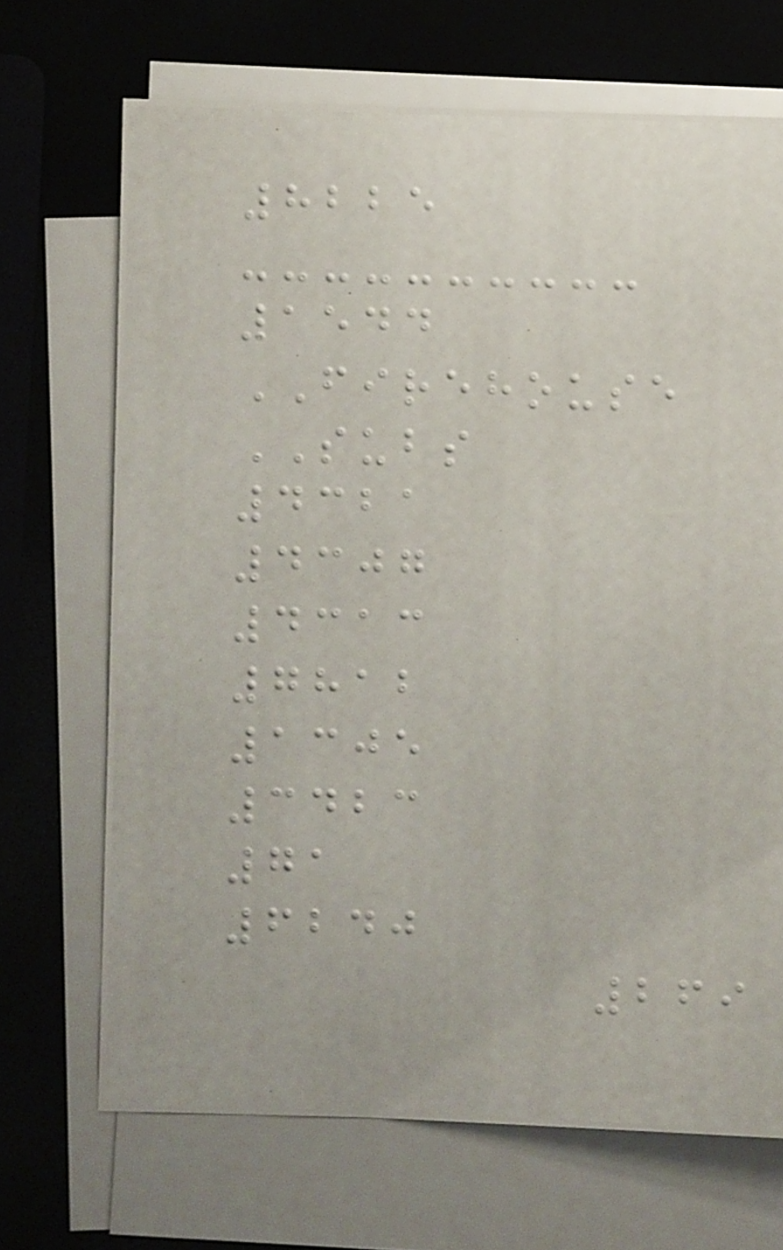8225
1544
FIREHOUSE
SUBS
4321
4307
4313
7812
1305
3423
71
6240
269
